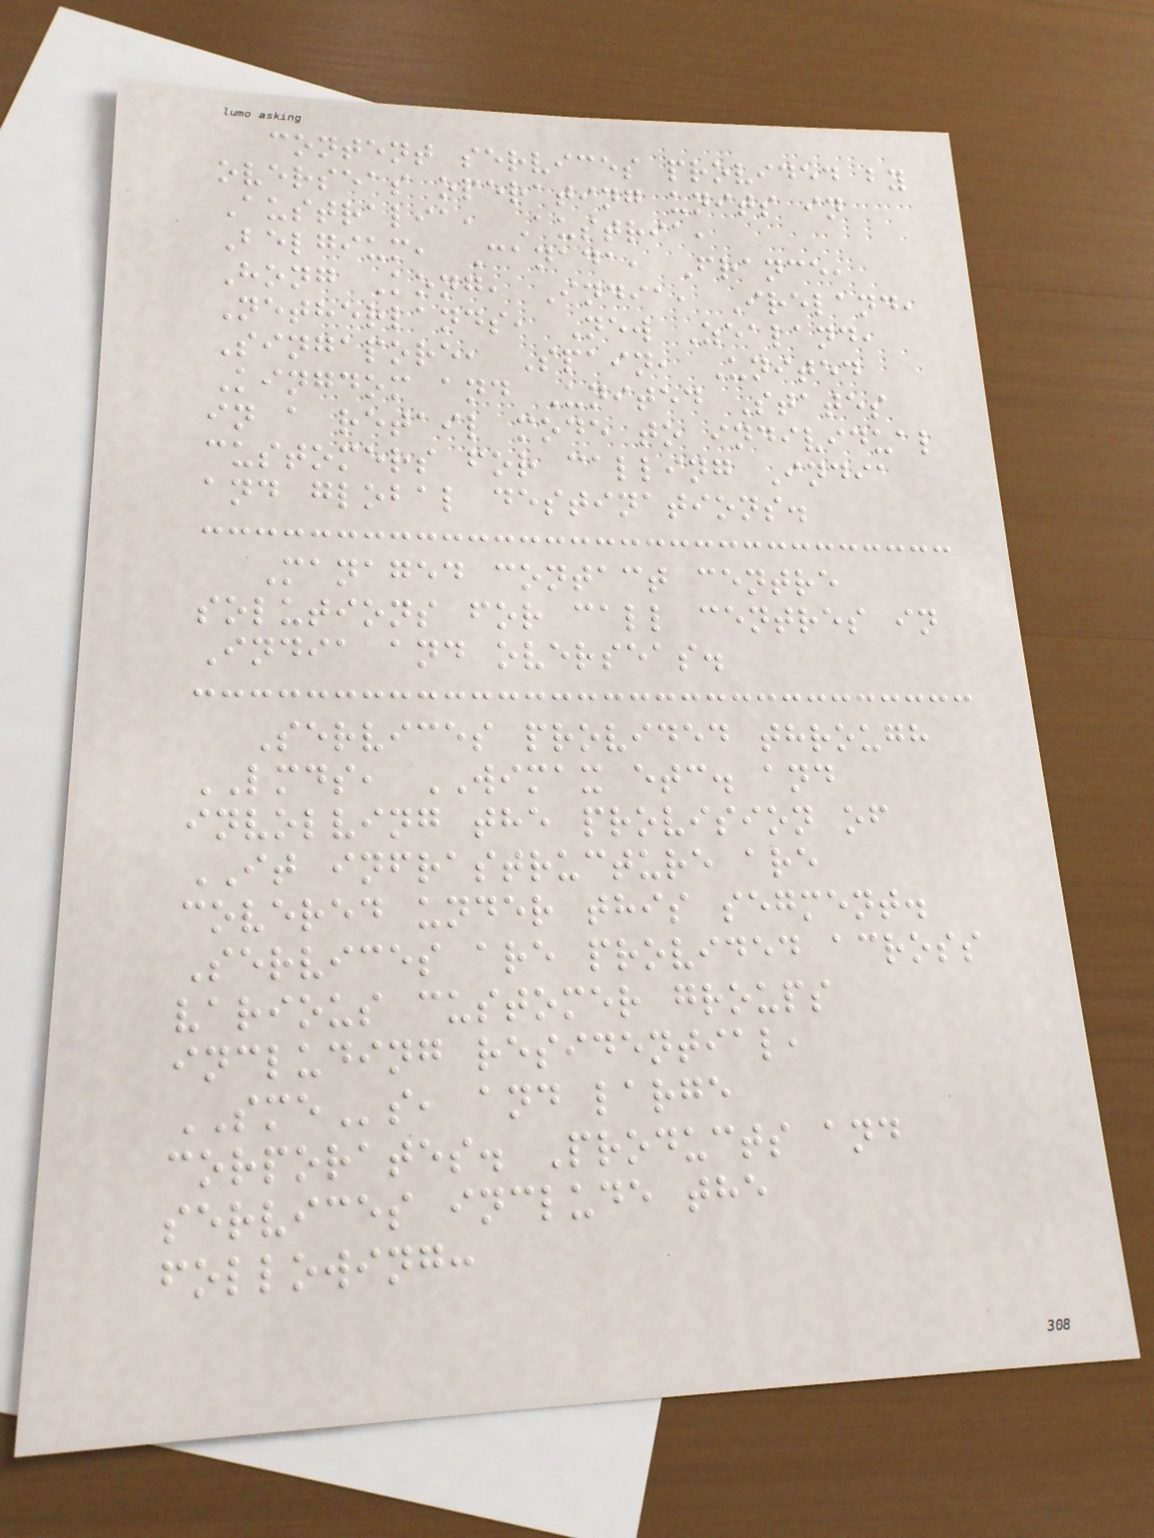content services provided by
overseas operating units in
Australia, Austria,
Belgium, Canada, France,
Hong Kong, India, Ireland,
Netherlands, New Zealand,
Singapore, Spain, United
Kingdom and United States
in a retail mode to individual
customers for calling India
and global destinations.
Managed contact centre
solutions for call centres in
India and overseas.
Services provided through
LMDS, WIMAX etc. and
involving the provision of
IT infrastructure are
covered under this segment.
Services are provided across
various customer groups
including residential,
SMEs, and large
corporates. Products and
services include the
following:
